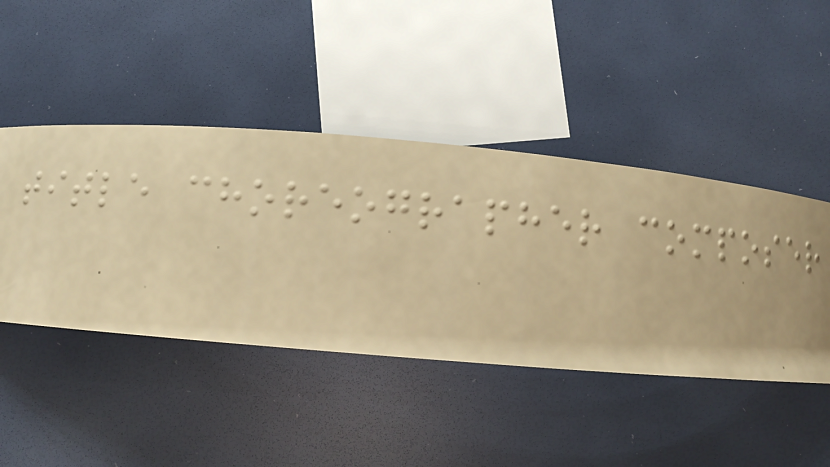title choreographer composer
